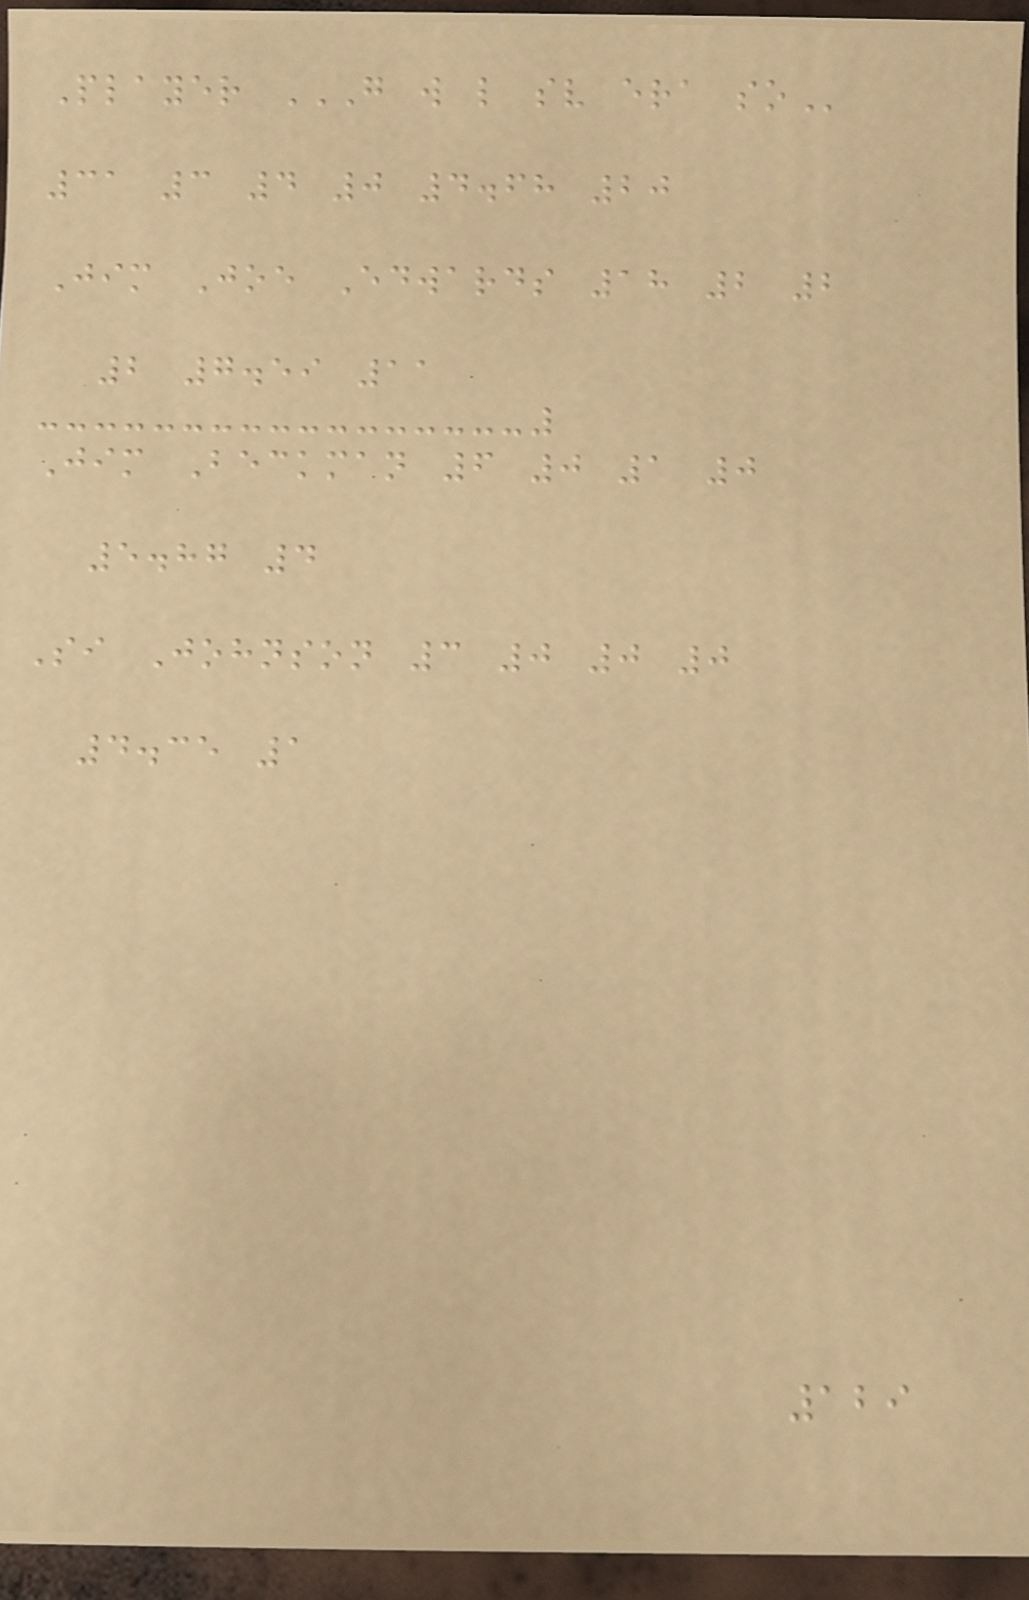Player G W L SV ERA SO
31 3 4 0 4.68 20
Jim Joe Edwards 18 2 2
2 7.59 11
Jim Beckman 6 0 1 0
5.87 4
Si Johnson 3 0 0 0
4.35 1
129
